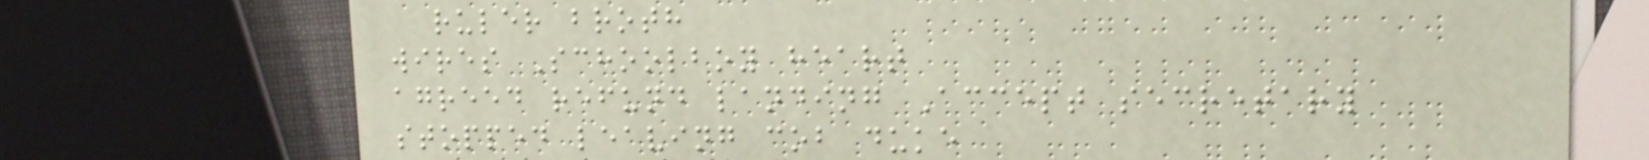ruler broth
wires Schoolboy heart
agreed refund landing Accept secretary
stopped leaving cob duke
